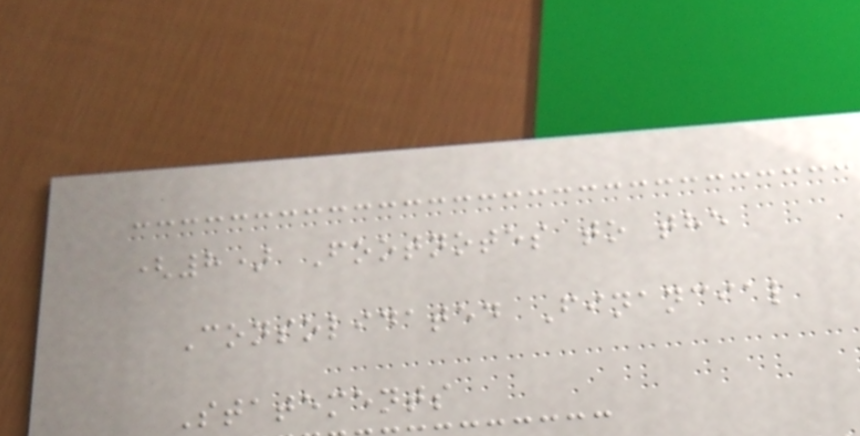(8) Footnotes to the
Consolidated Financial
Statements
